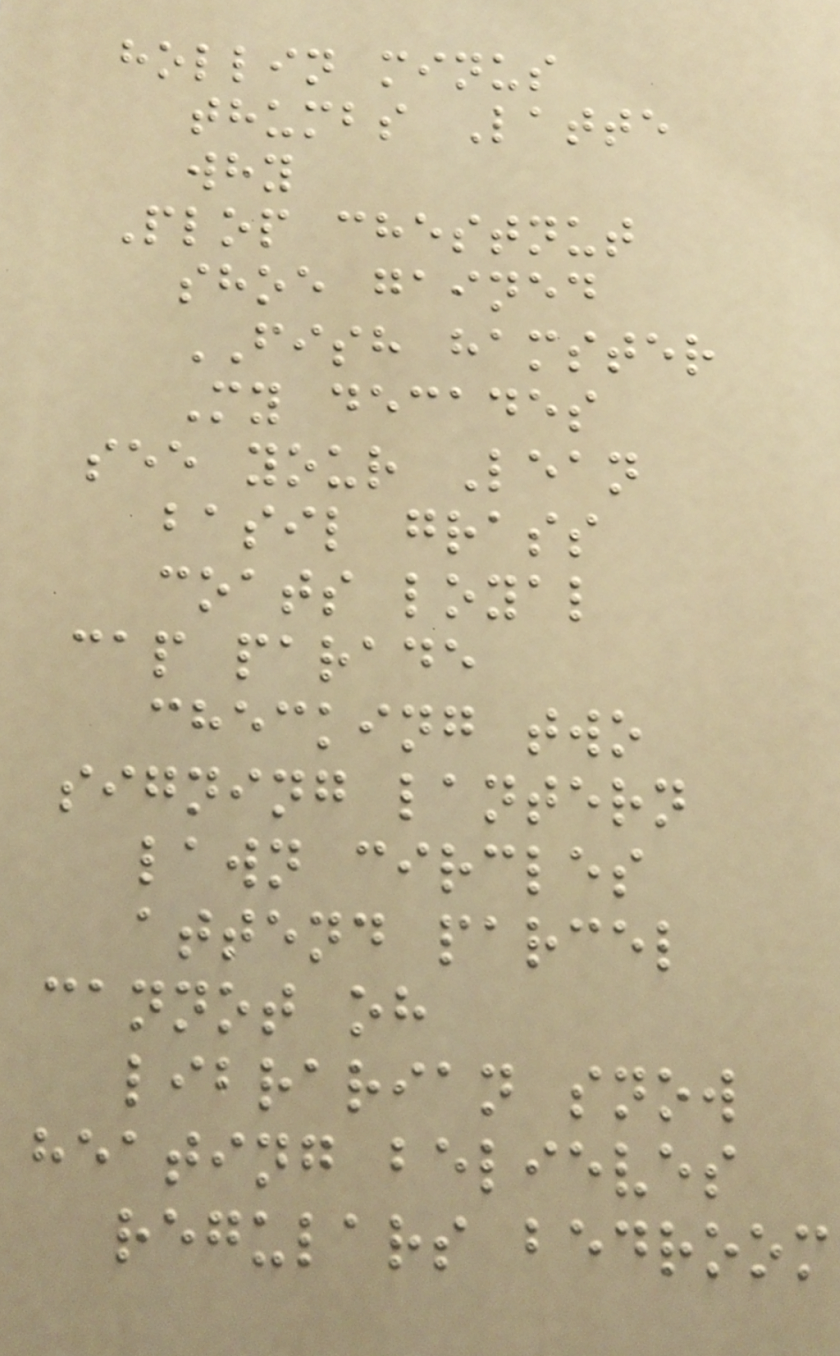hollin minus
thumbs Latte
why
Plop chestnut
shoe gained
FISH hamster
My decades
see your Lean
basil grass
coats loyal
cap parade
checking two
signing lantern
lawn circles
attend parcel
cannot oh
librarian snow
heating believes
regulars bedroom
